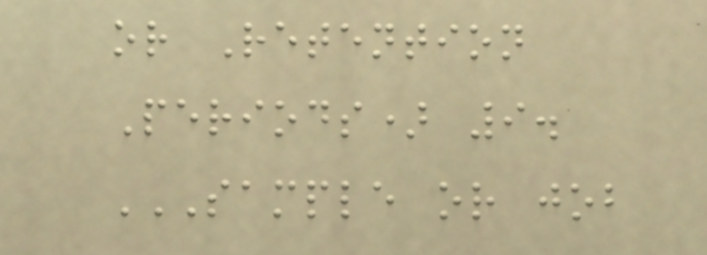or Retention
Periods) 9.
SAMPLE OR JOB
